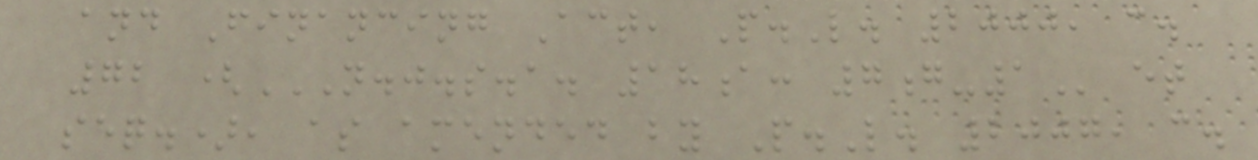and Financing Act, P.L. 2000, c.
72 (N.J.S.A. 18A: 7G-1 et
seq.), as amended by P.L. 2007, c.
